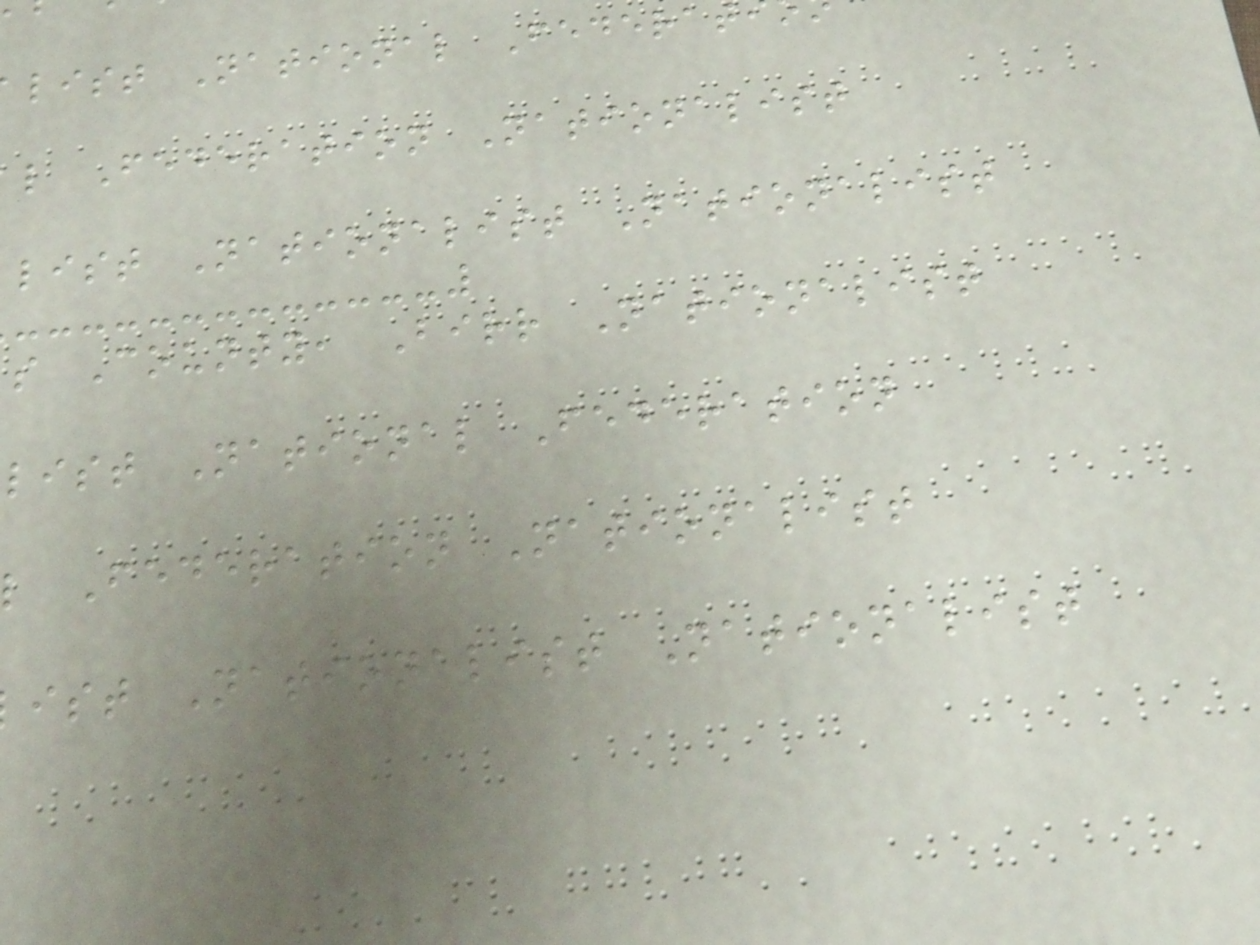list National Federat
l Federation Nationalist
list Nationalist Nationalist
s County, Birr Nationalist
list National Federation
l Federation Nationalist
ist Nationalist Nationalist
